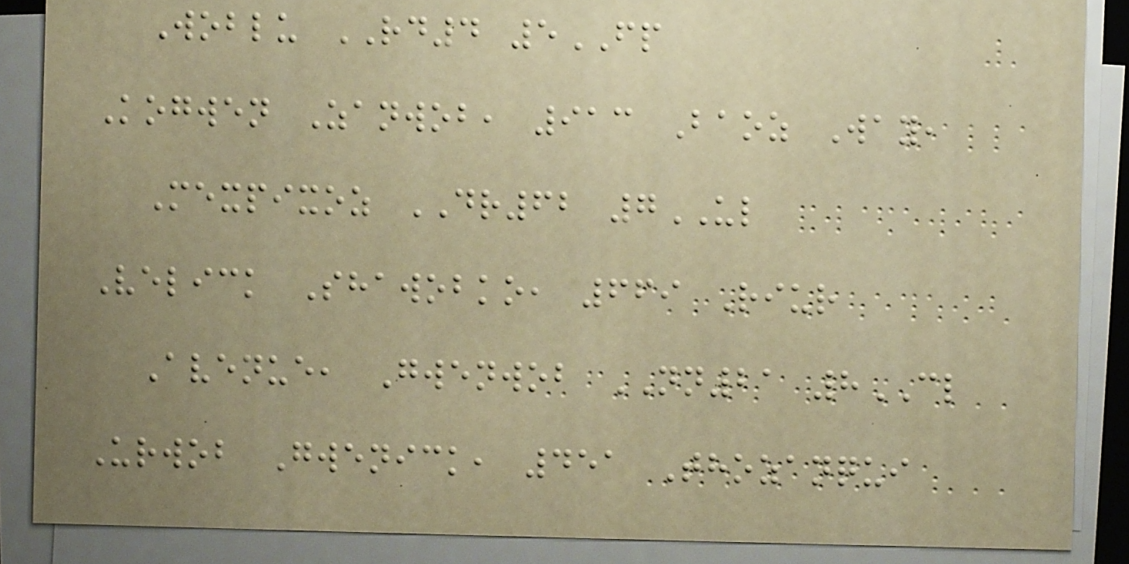Woblu RD4 5FP
Kogwen Zanwob, 913 Baoz Way,
Mexpixoz DR62 7UL
Velick Shawobko, 669 Riur
Avenue, Gwenwob NN21 8CL
Urwob Gwenick, 451 Thozanqui
